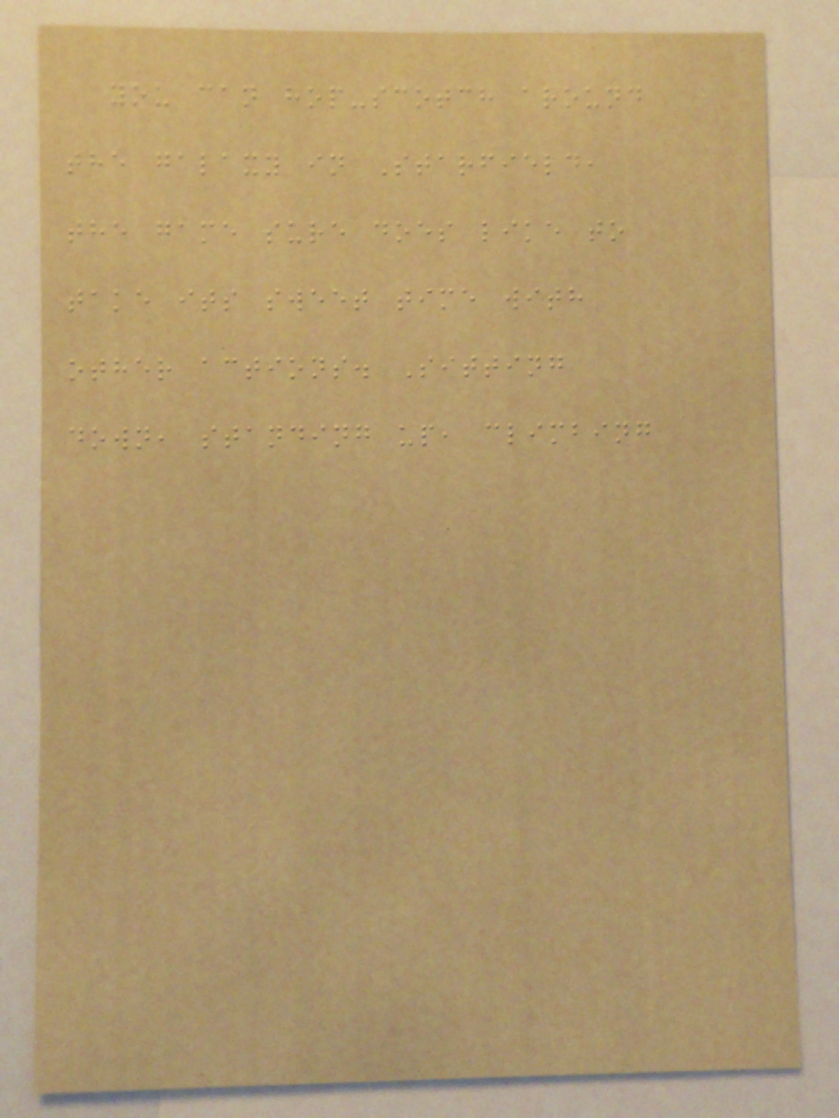you can hop-scotch around
the galaxy in Starfield,
the game sure does like to
take its sweet time with
other actions. Sitting
down, standing up, climbing
